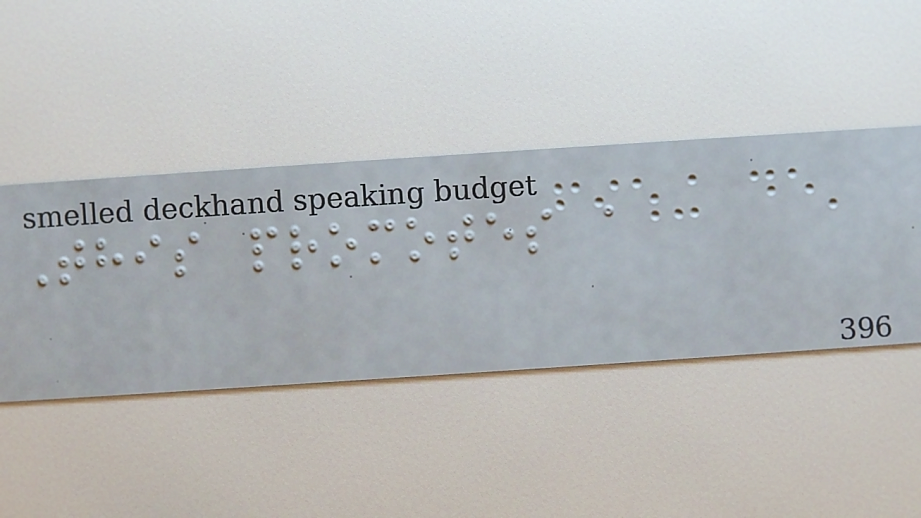This promotes a
